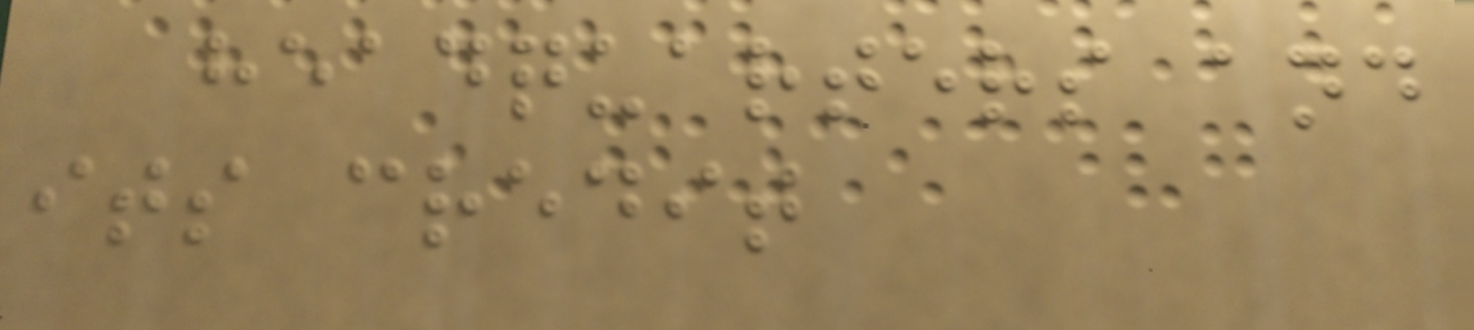headquarters and
its credit
